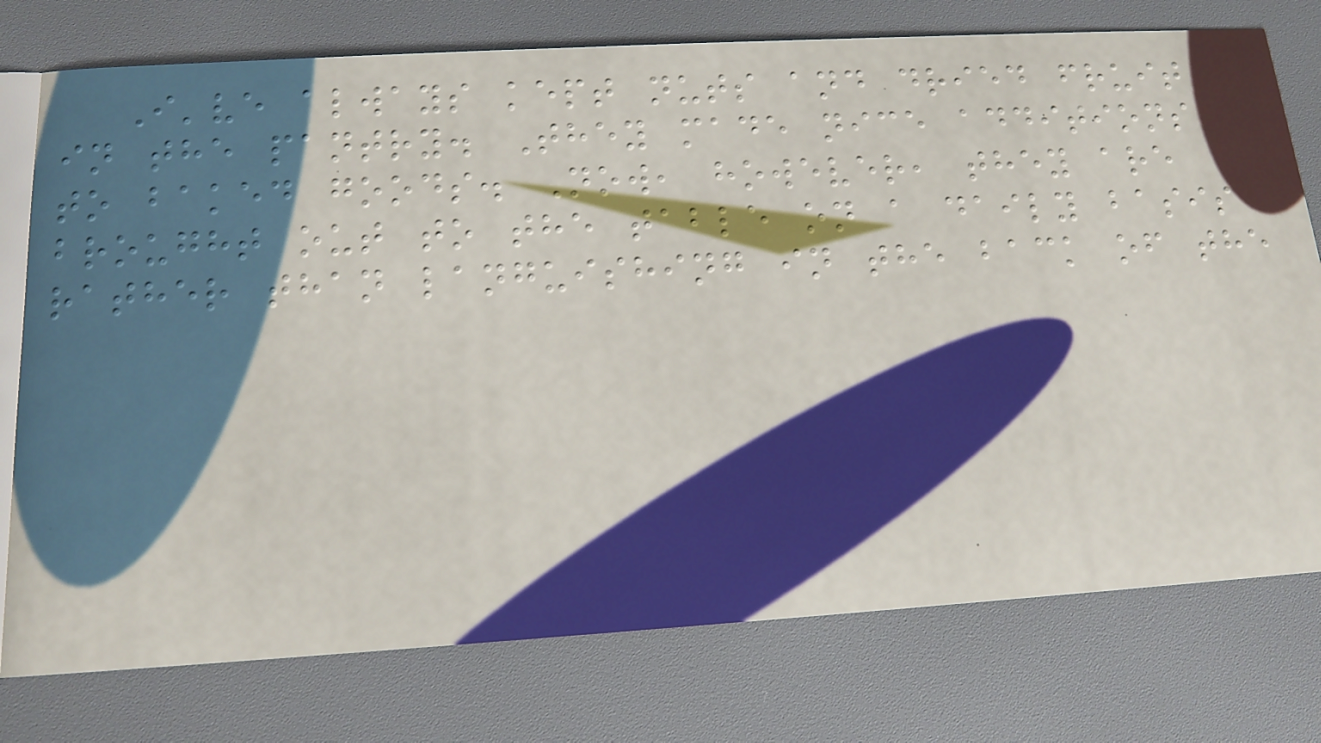I've always kept nuts and dried fruit
in the pantry. They made nice additions
to baked goods. Now, however, they are
brought out to the table on a daily basis
rather than languishing in the back of the
